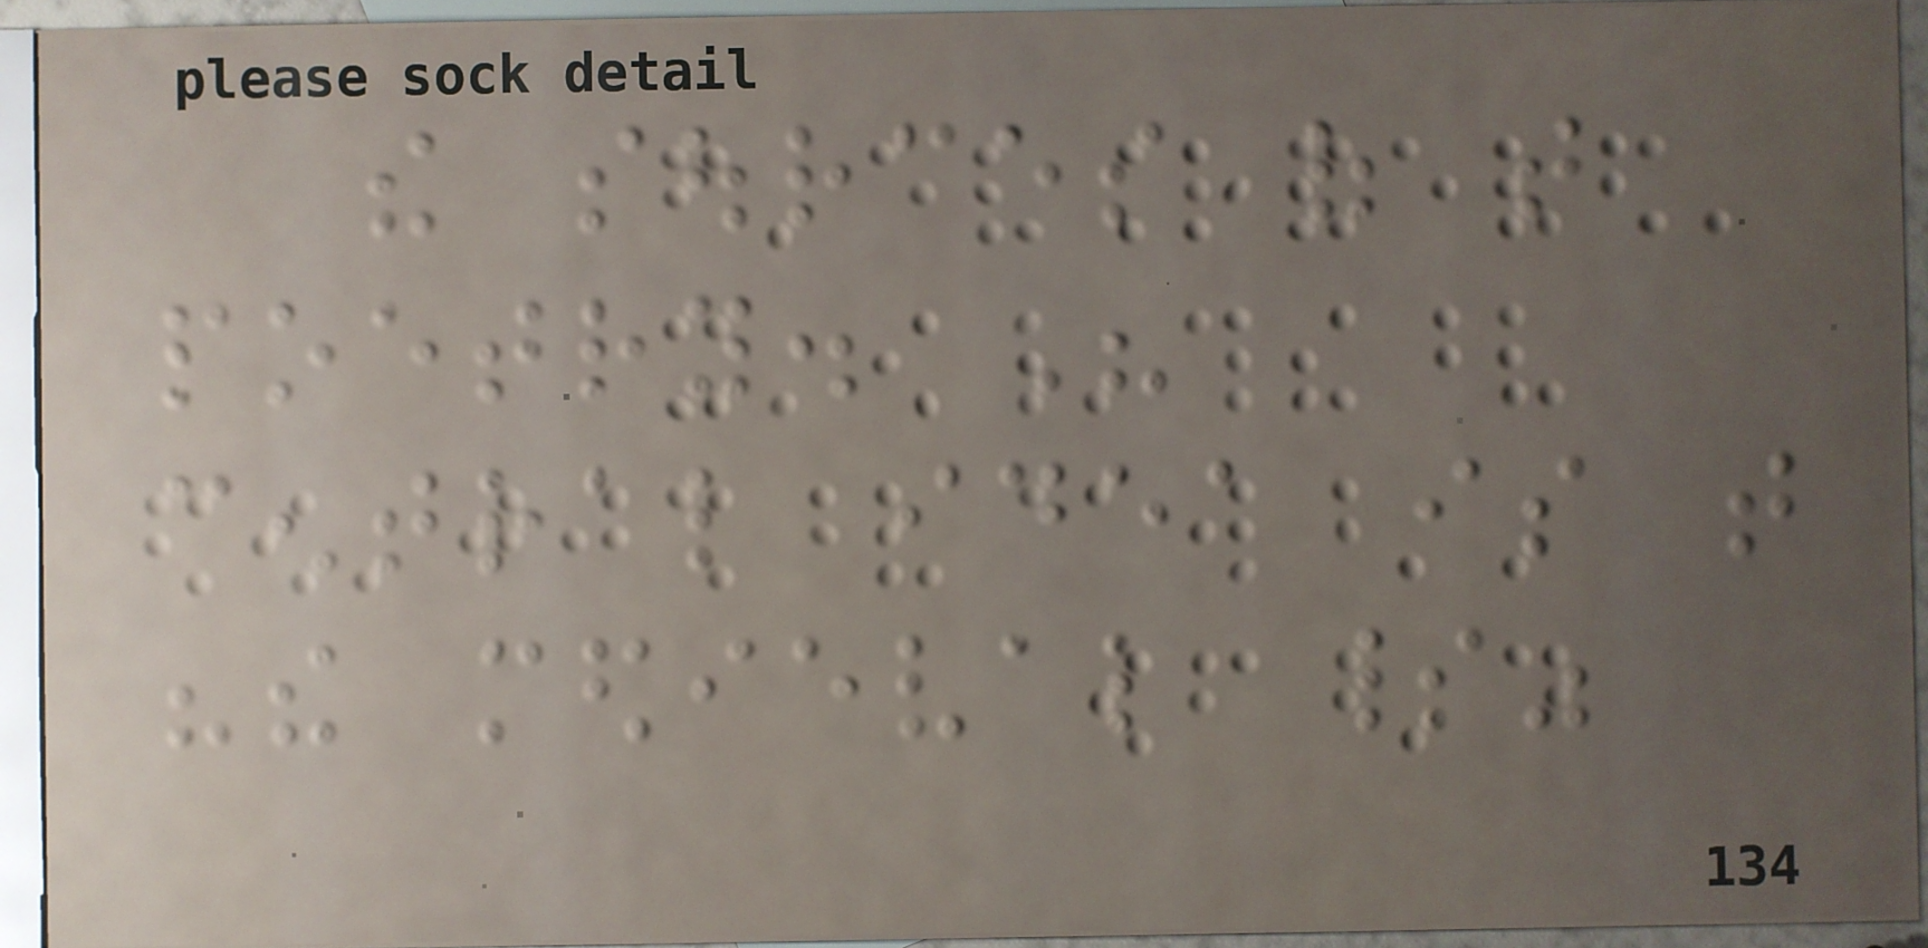the sources of that
poetry. His
central idea is that
"the medieval spirit"
